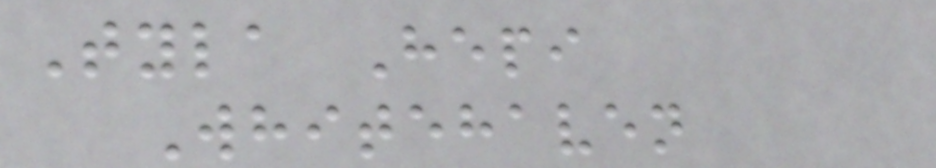Tyla Hepi
Whitehaven
